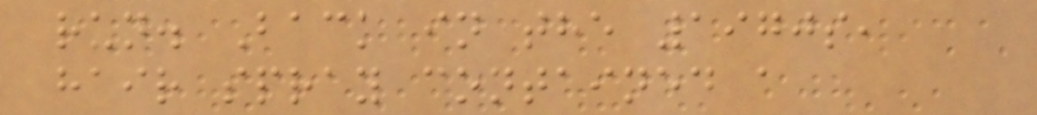run. Back in the 1970s,
hair spray contained a
